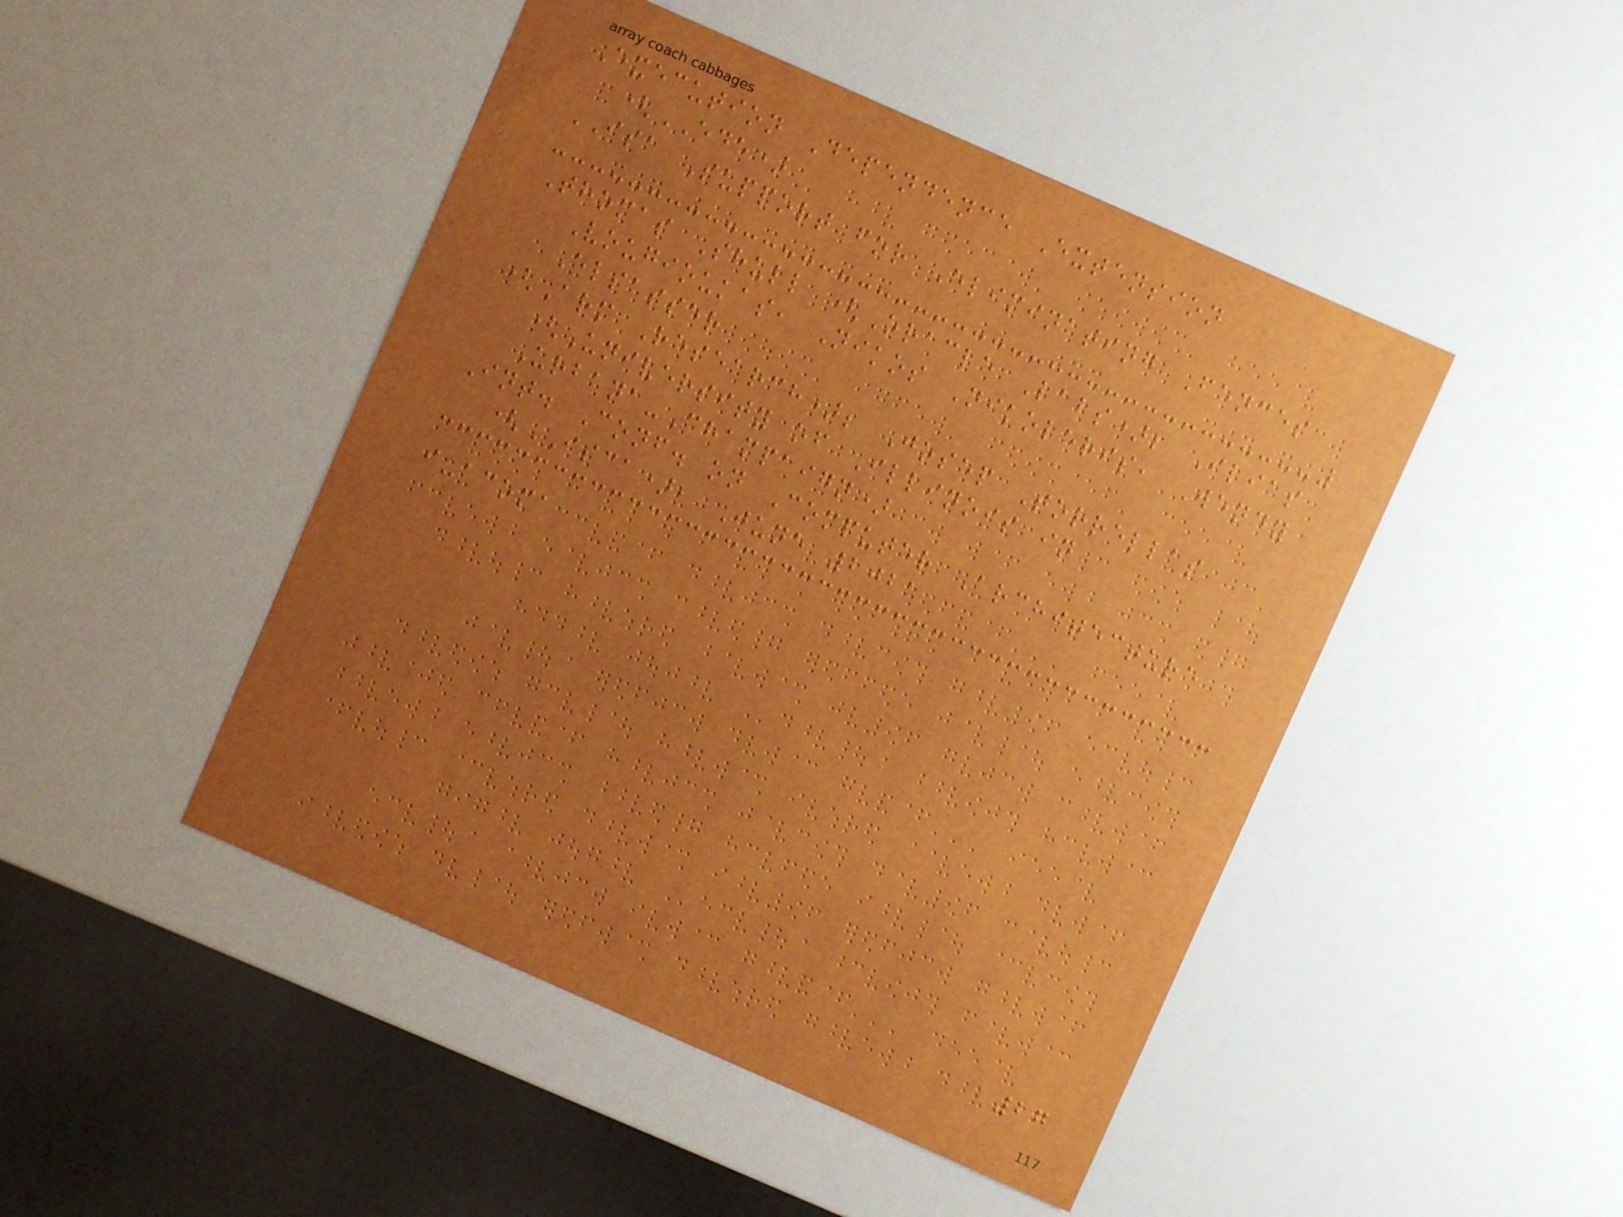Execution Dependence Extension
(EDE)
ISA Support for Eliminating Fences
Thomas Shull (Oracle Labs); Ilias
Vougioukas, Nikos Nikoleris, Wendy
Elsasser
(Arm Research); Josep Torrellas
(University of Illinois in
Urbana-Champaign)
Int. Conf. on Computer Architecture
(ISCA), June 2021
i-acoma
27
